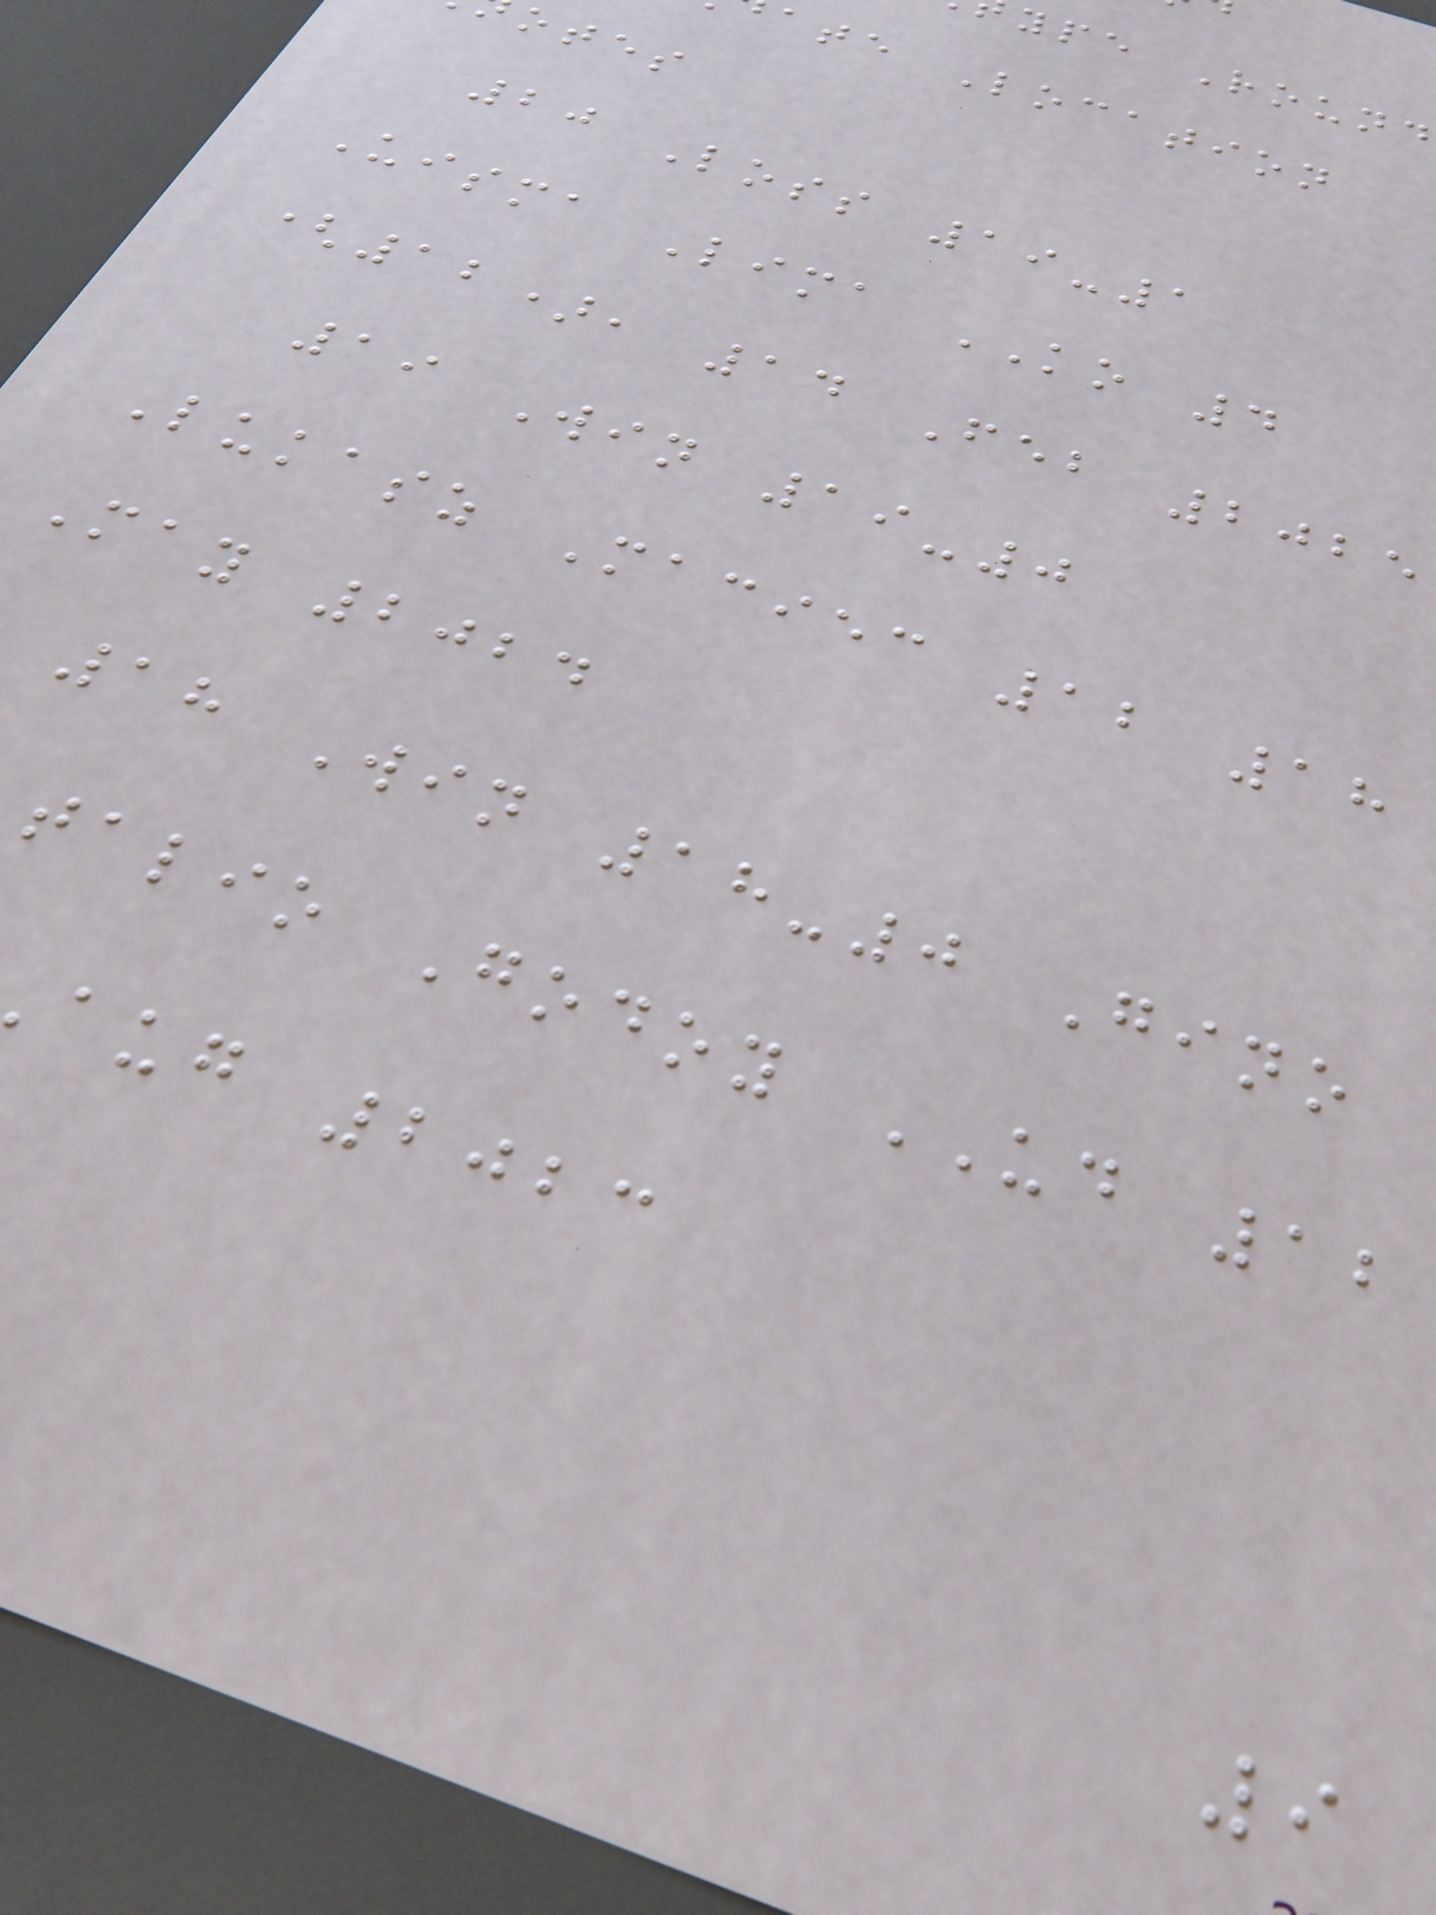ype Round
ate Location
otes
20 Loss 19-1
Uisma Lima KO 4
(12), 14 Feb 2025
19 Win 19-0
Lukasz Maciec 12 18
May 2024
18 Win 18-0 Gino
talio Godoy UD 12
aug 2023
9
